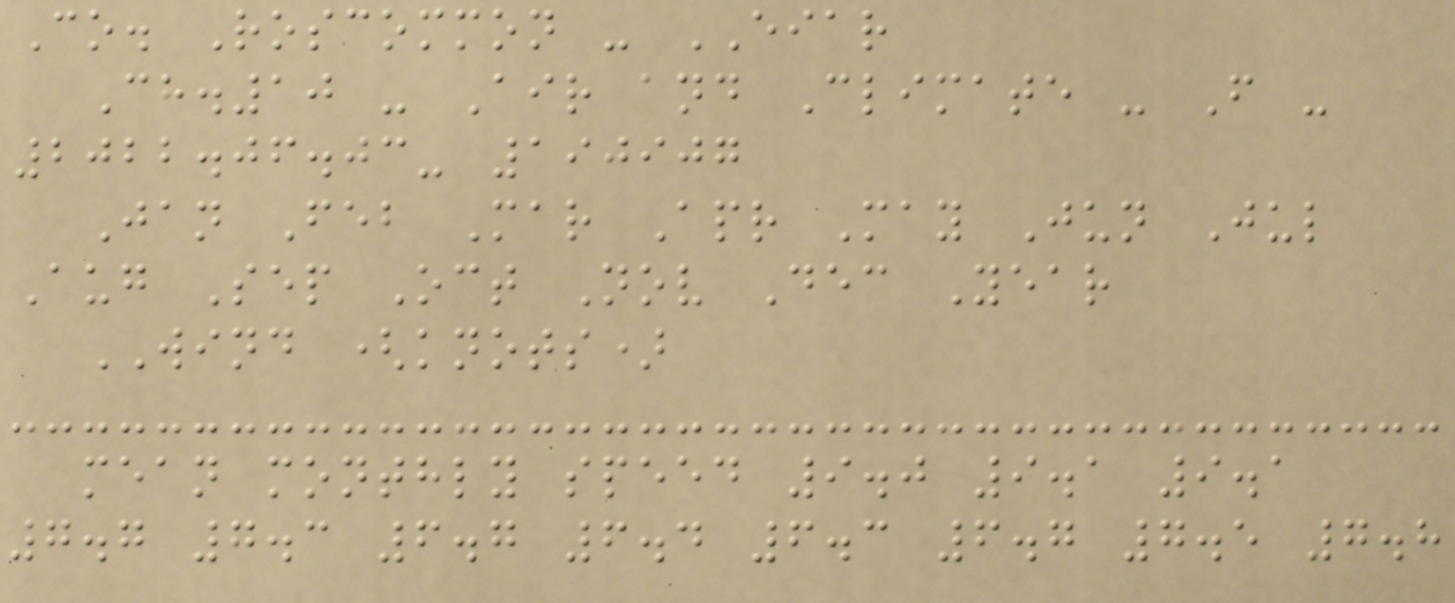Co. Roscommon - EIAR
Ch.10 - Air and Climate - F -
2022.06.03- 190907
Jan Feb Mar Apr May Jun Jul
Aug Sep Oct Nov Dec Year
WIND (knots)
mean monthly speed 9.0 9.1 9.1
7.7 7.3 6.7 6.4 6.3 6.7 7.5 7.8
